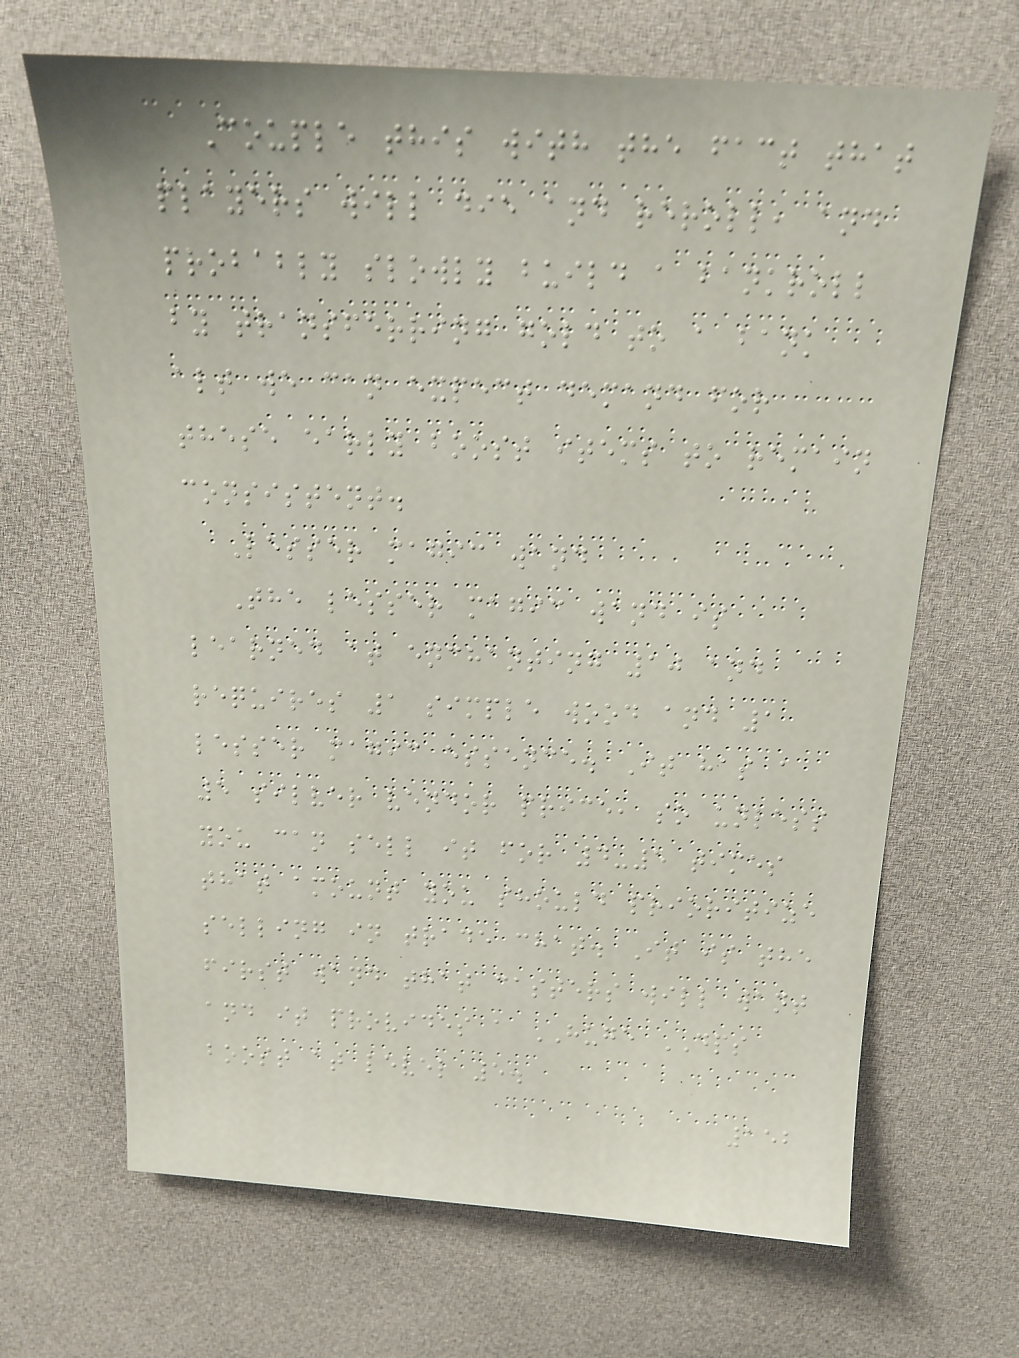Couple this with the fact that
players will die and reroll, and
probably slowly build a bankroll
by transferring gold to a bank
alt we can expect demand for
these early boost items to remain
consistent.
Lesser magic wand
The lesser magic wand is
learned at enchanting 10 and
requires 1 simple wood and 1
lesser magic essence. It has a
5 silver vendor price, so unless
you can sell it for 4-5 times
that amount you should prioritize
selling in trade chat. It is the
first wand that casters will want
and it provides a HUGE DPS
boost at level 5.
152
